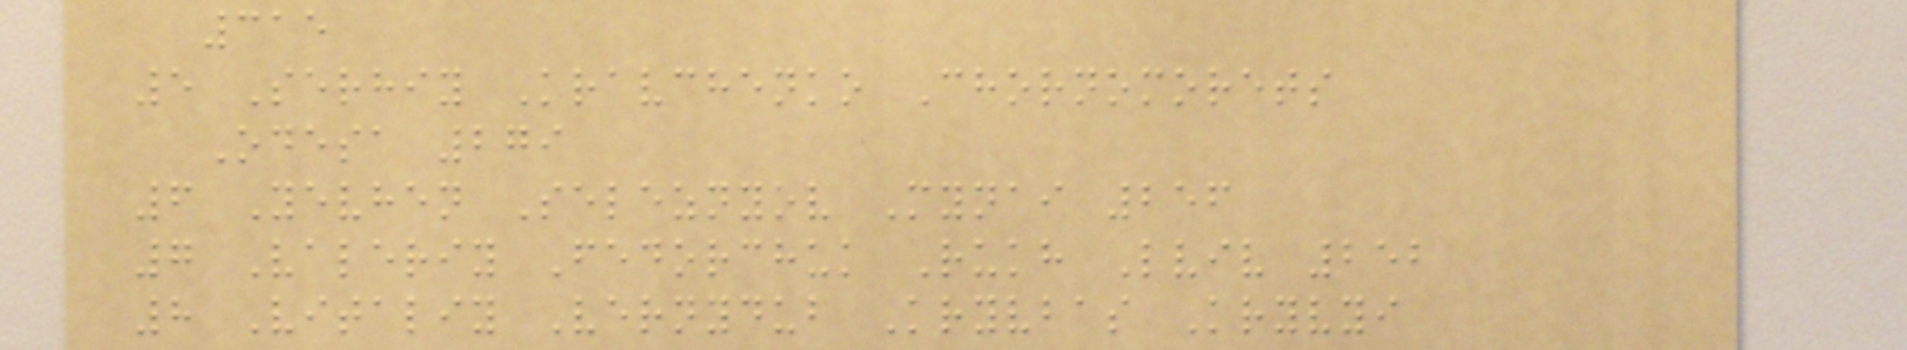315
5 Serhiy Kravchenko Chornomorets
Odesa 279
6 Yevhen Seleznyov Mynai 256
7 Valeriy Fedorchuk Rukh Lviv 252
8 Vitaliy Vernydub Kryvbas Kryvyi
